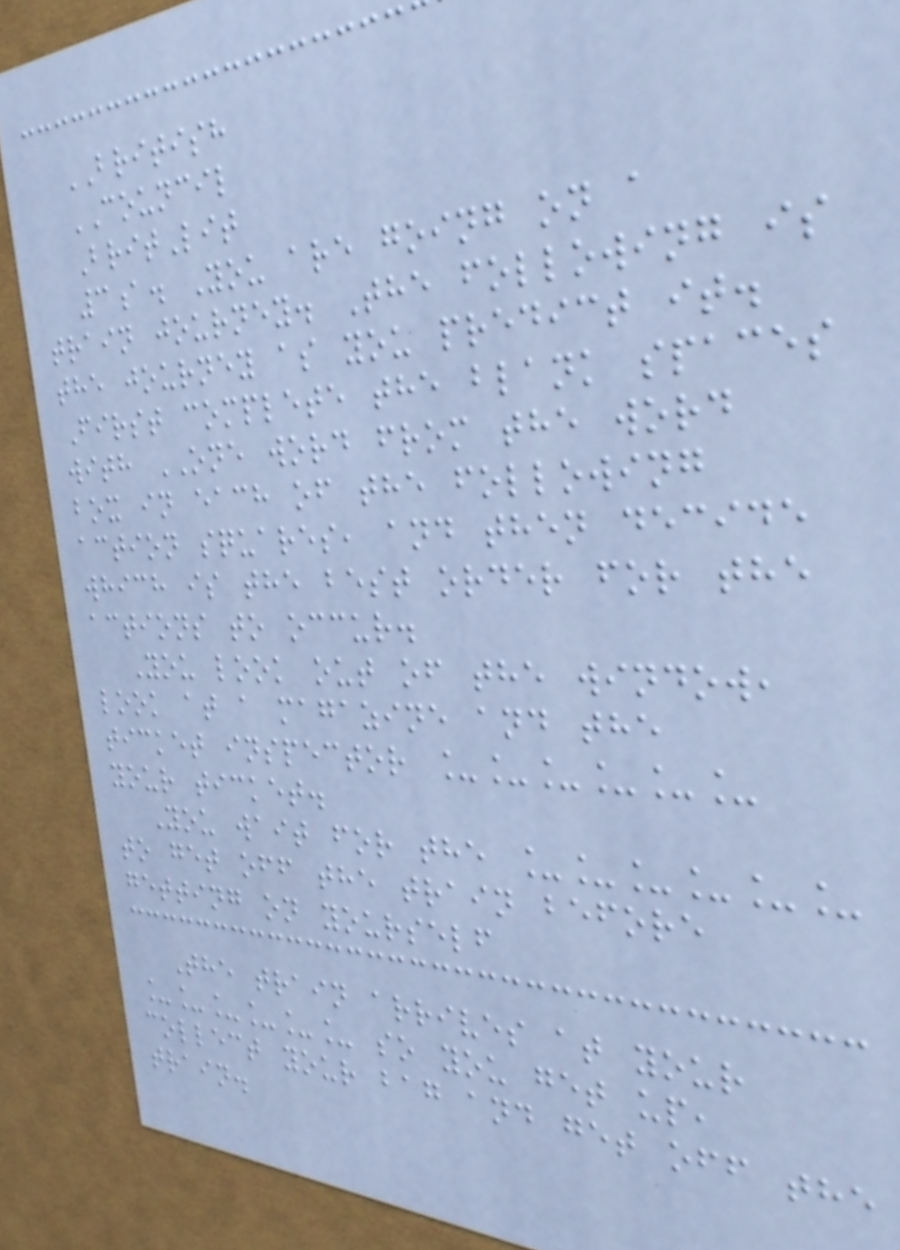BRITISH
COUNCIL
BritLit
3a. You are going on a
train journey. The following is
the journey as you predict it.
First complete the blank spaces
with ONE word from the word
box in each of the following
action squares, and then decide
which is the best order for the
actions to occur.
You look out of the window,
look at a magazine and the
ticket inspector ______
your ticket.
You wait for the ______
to get off the train before
getting on yourself
The train arrives at your
______ so you get up,
collect your bag and get off the
train.
